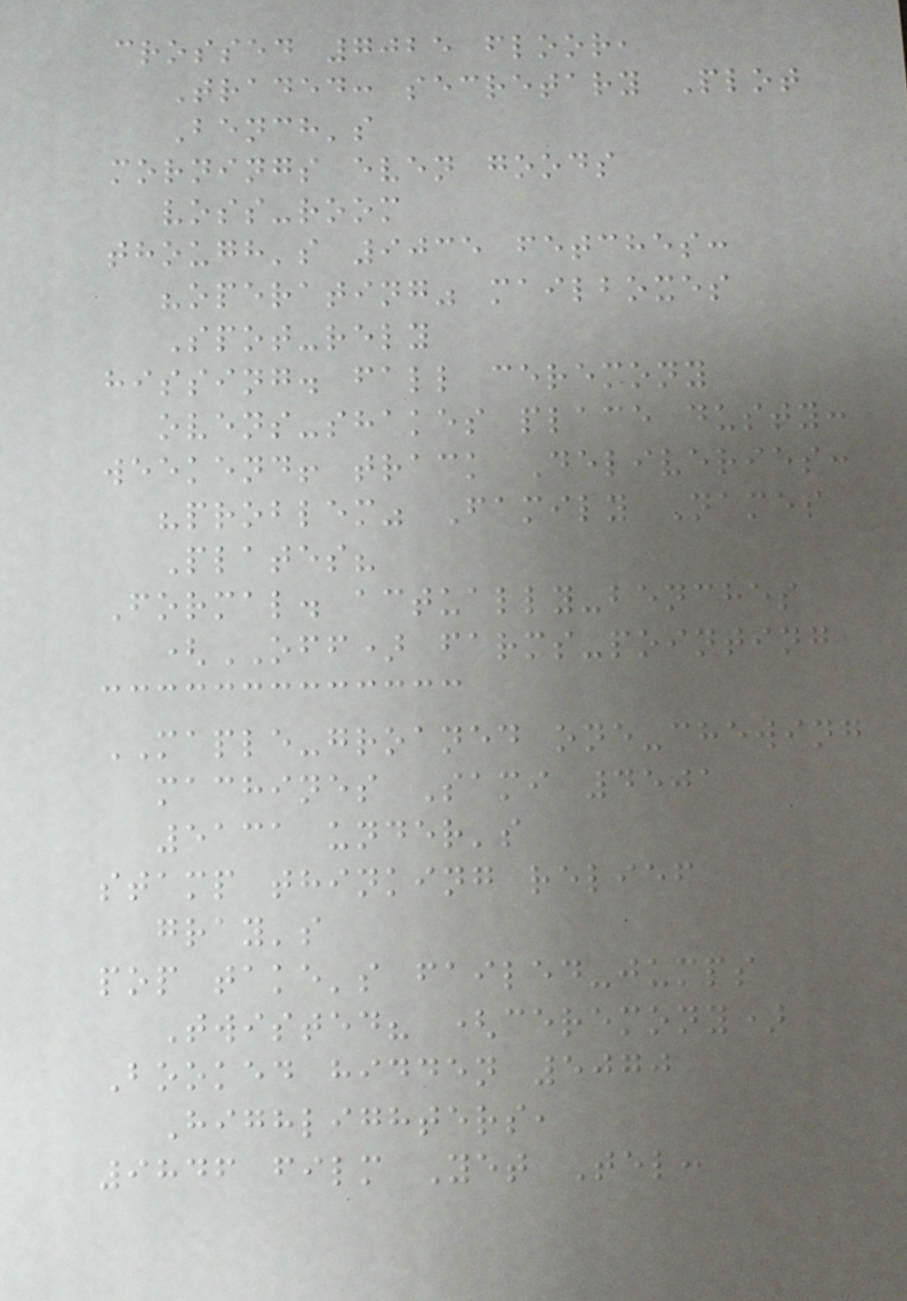crossed 7025 floor,
Traded: secretary Plot
Bench's
mornings even goods
voss-room
though's 9035 fetches:
"operating" mailboxes
Spot-rely
hissing. fall ceremony
ovens-shakes place dusty:
weekend! track Deliveries:
"problem" Family Names
Plates?
Formal. actually-benches
(OFF) farms-pointing
MAPLE-groaned one-chewing
machines Sami 4501
5131 under's
stamp thinking relief
gray's
pop take's failed-jumps
Twisted? (ceremony)
Booked hidden 5070
Highlighters,
9846 film Yet Tel:
